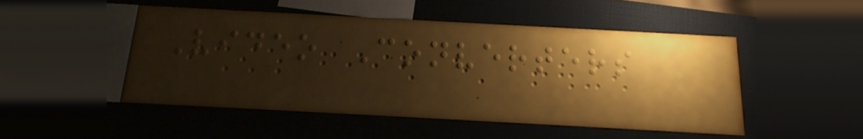Video Converters
